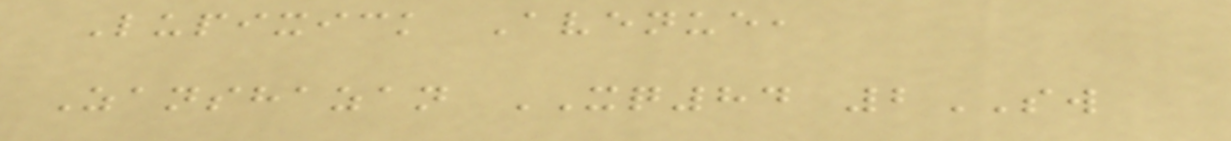Lupixick Avenue,
Zanshazan XQ84 2SW
